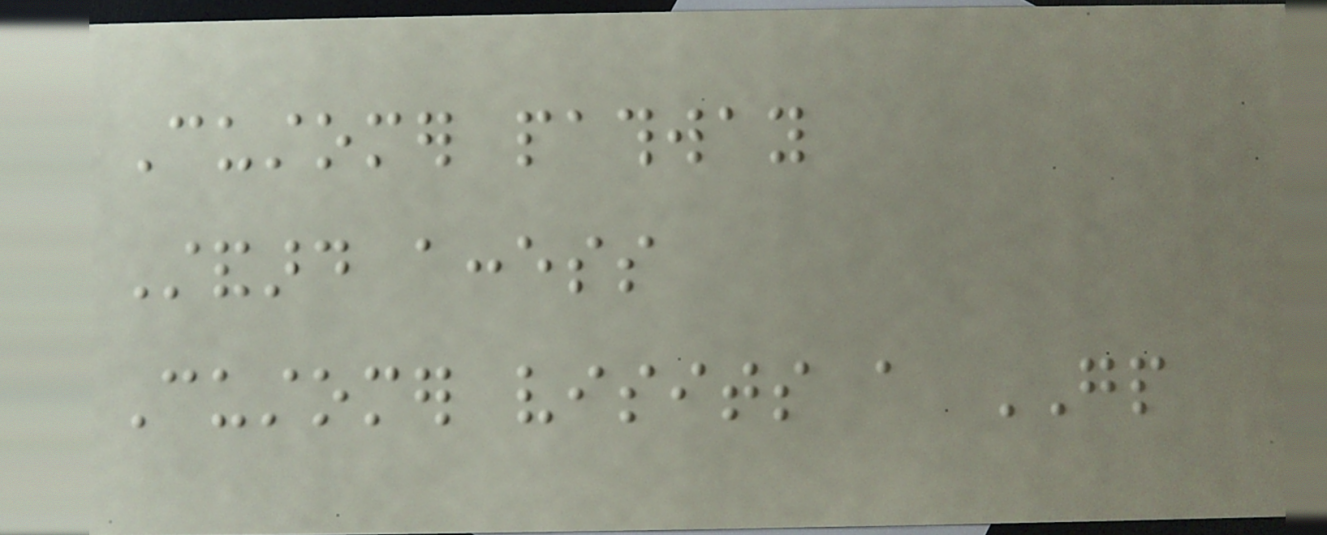Customer pathway
Standard access
Customer visits a GP
